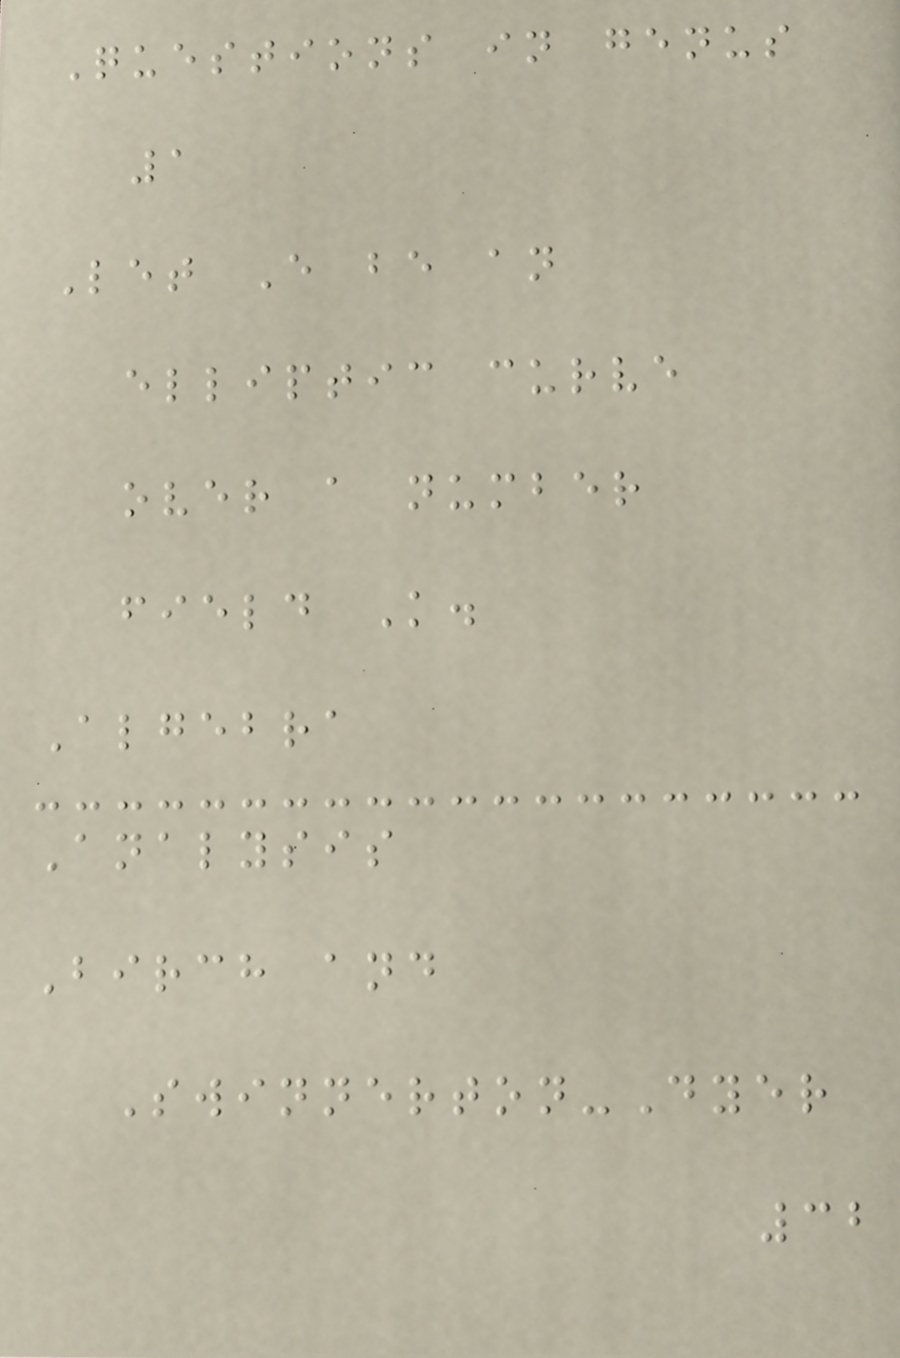Questions in genus
1
Let E be an
elliptic curve
over a number
field K.
Algebra
Analysis
Birch and
Swinnerton-Dyer
32
